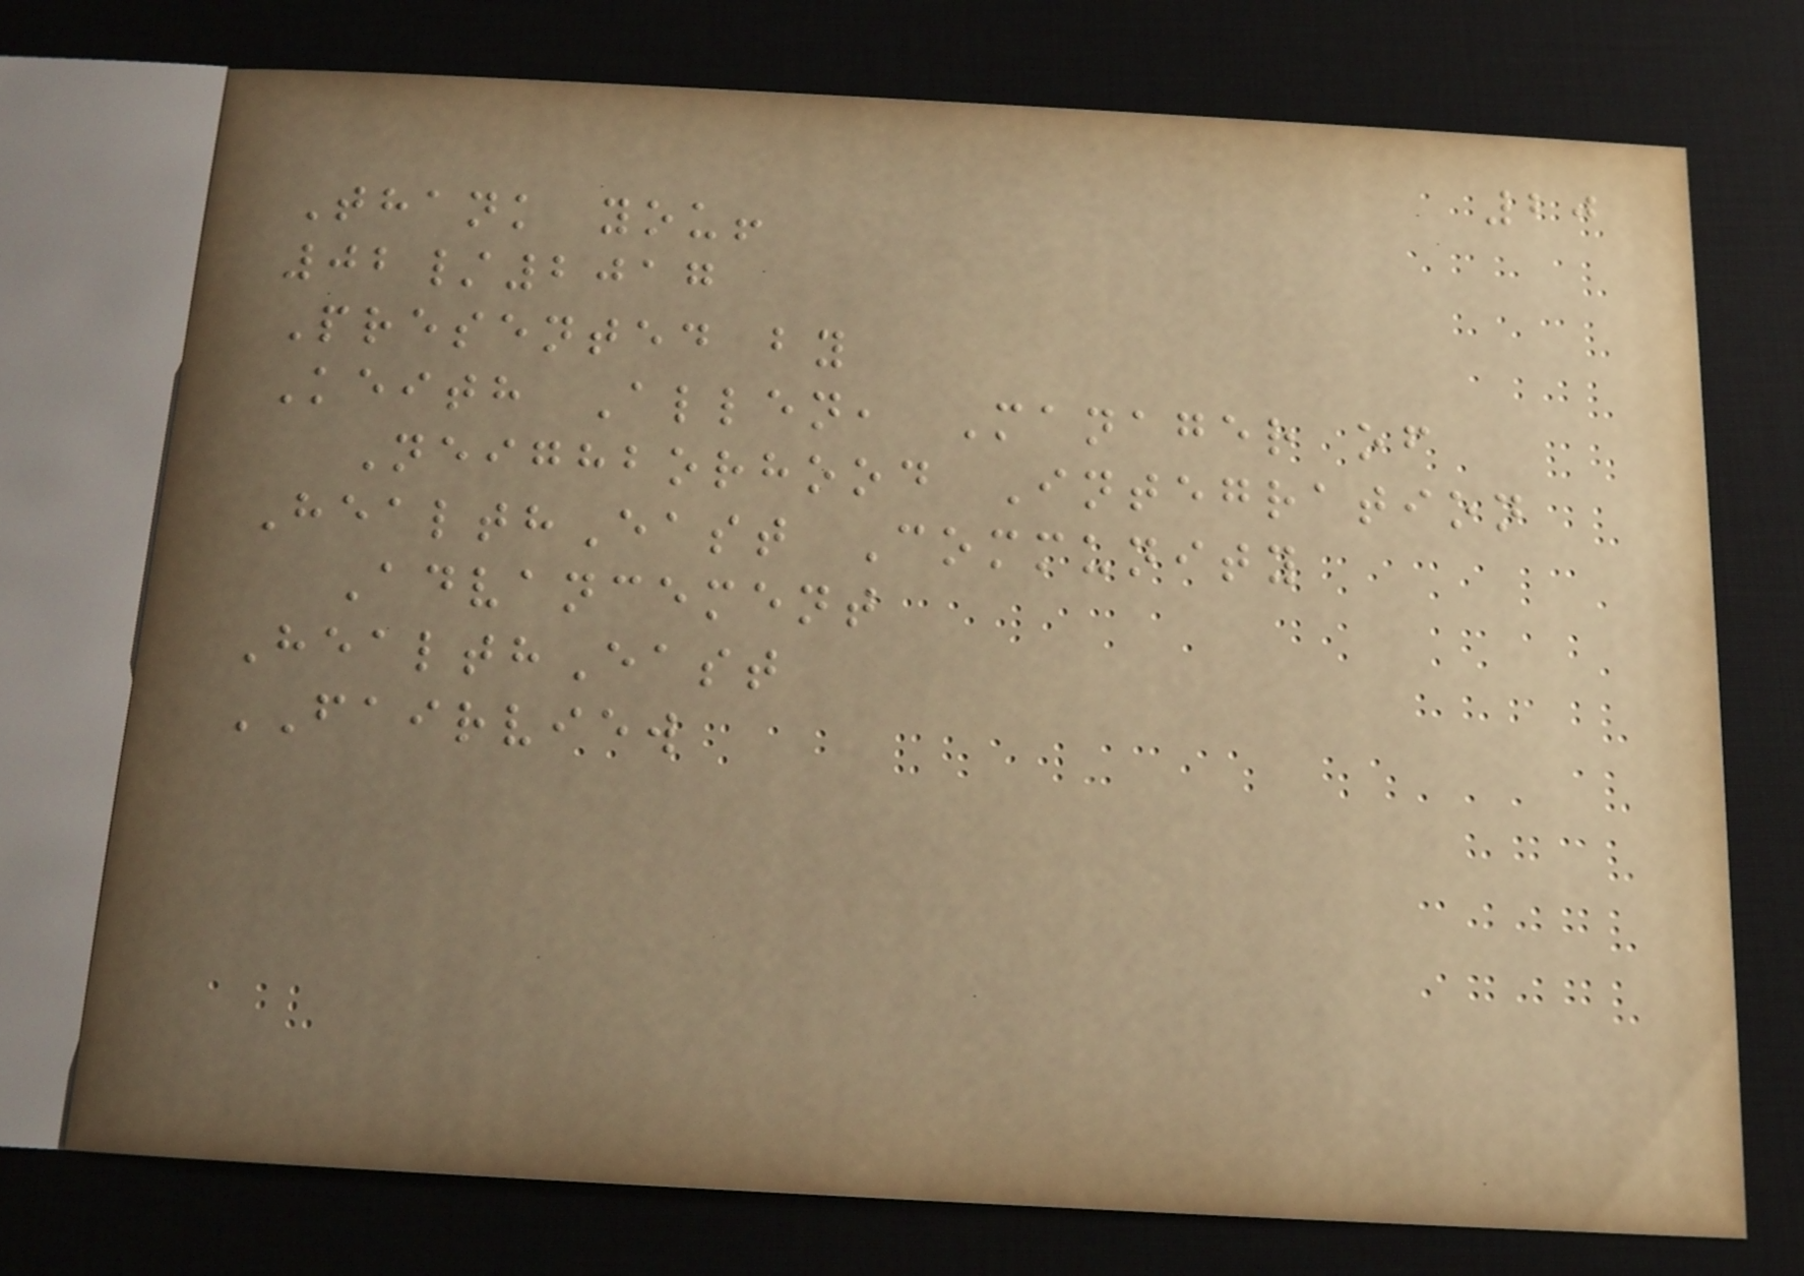20
Thank you!
02/2017
Presented by
Keith Allen, Manager of
Neighborhood Integration
HealthEast Community
Advancement
HealthEast
FAIRVIEW
